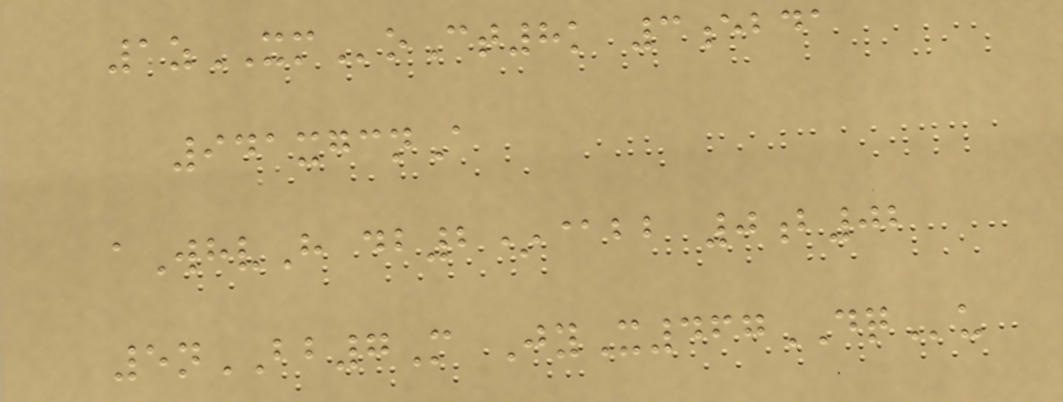1zXMoCt8k 3ebda
941xgcnA
aWhvH db2*@bb 0b02
5nBB7M JyX467DQu
